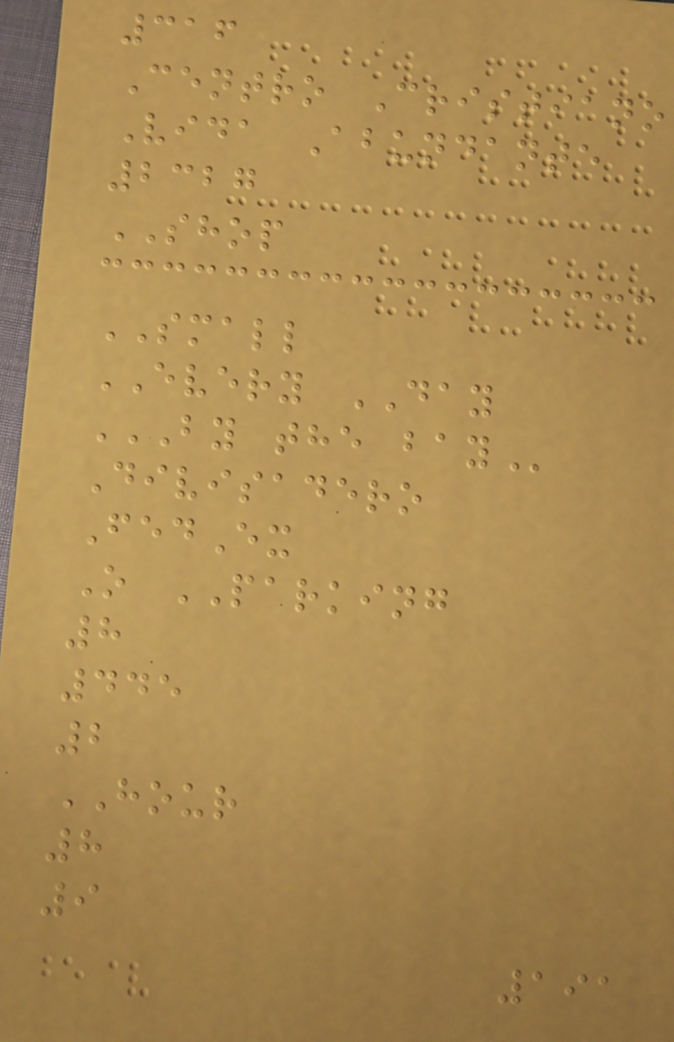316
Centro Cristiano
Vida Abundante
2327
SHOP
SMALL
EVERY DAY
BY THE BAY
Divisadero
FedEx
O PARKING
8
445
2
HOUR
8
9
191
